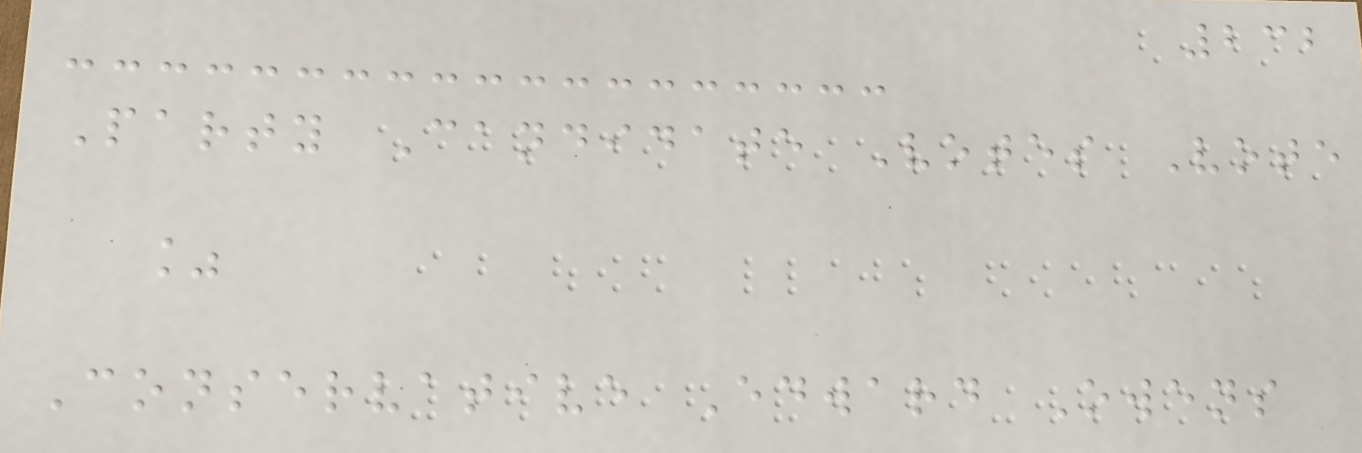232
Party Candidate Votes Vote
%
Conservative Edward Owens
